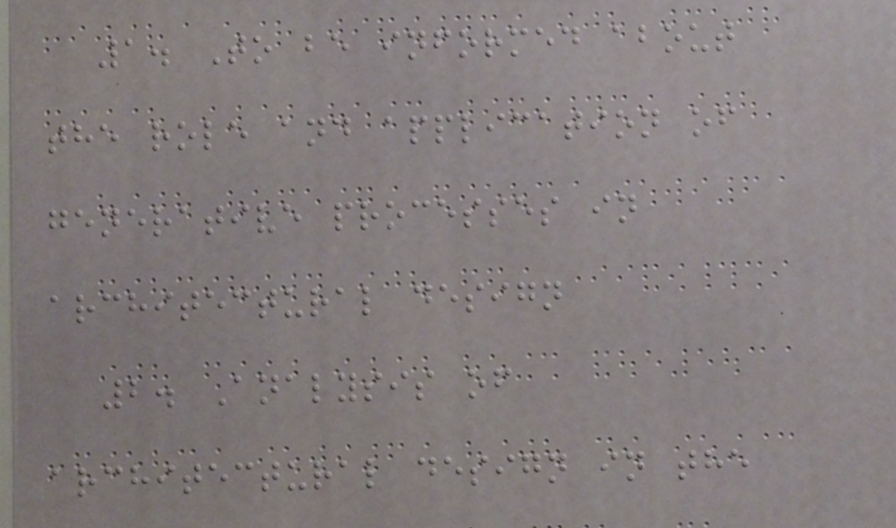1. To be informed about
the role and application of
generative processes in
architectural design
2. Analysis of
architectural design in the
